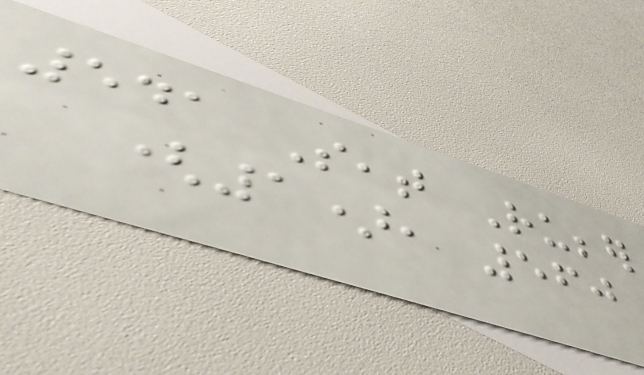541 Seat Rubber
(1), 560
